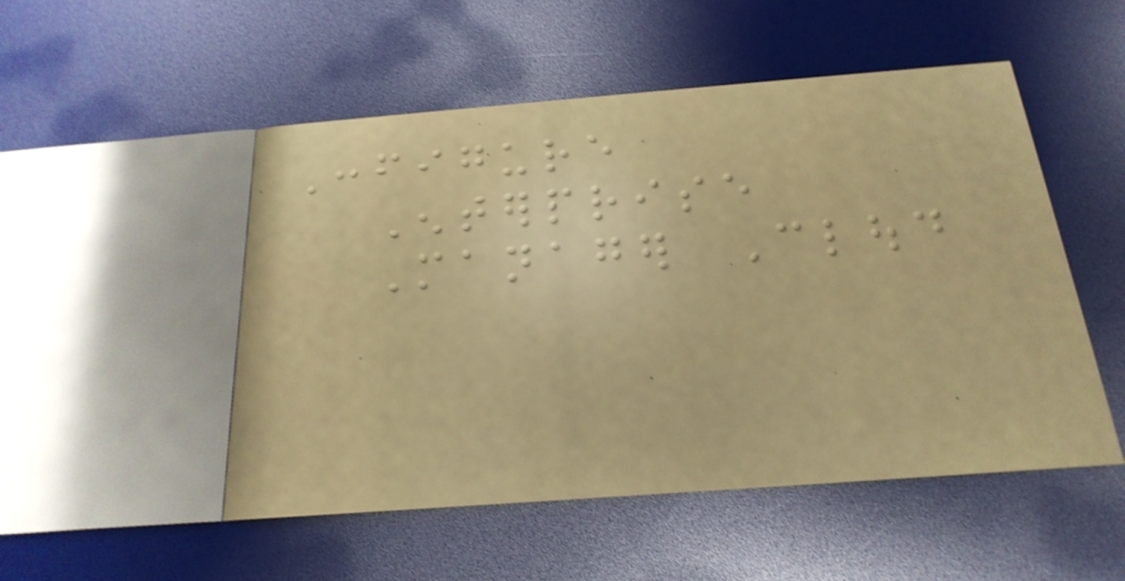Configure
Enterprise
Manager Cloud
